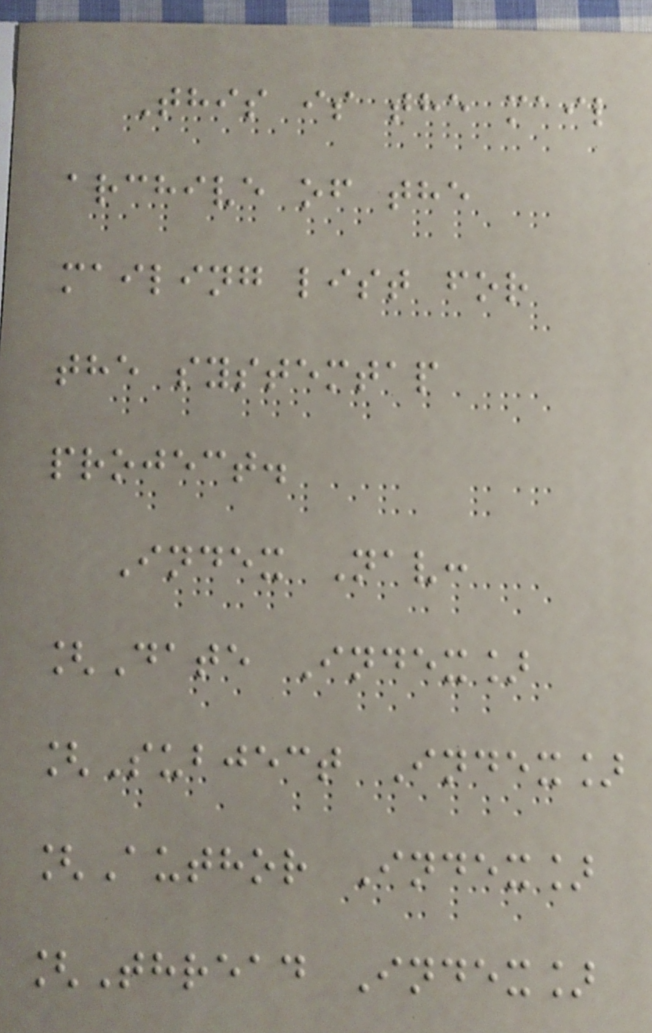This is the mail
archive of the
mailing list for
the systemtap
project.
Index Nav:
[Date Index]
[Subject Index]
[Author Index]
[Thread Index]
